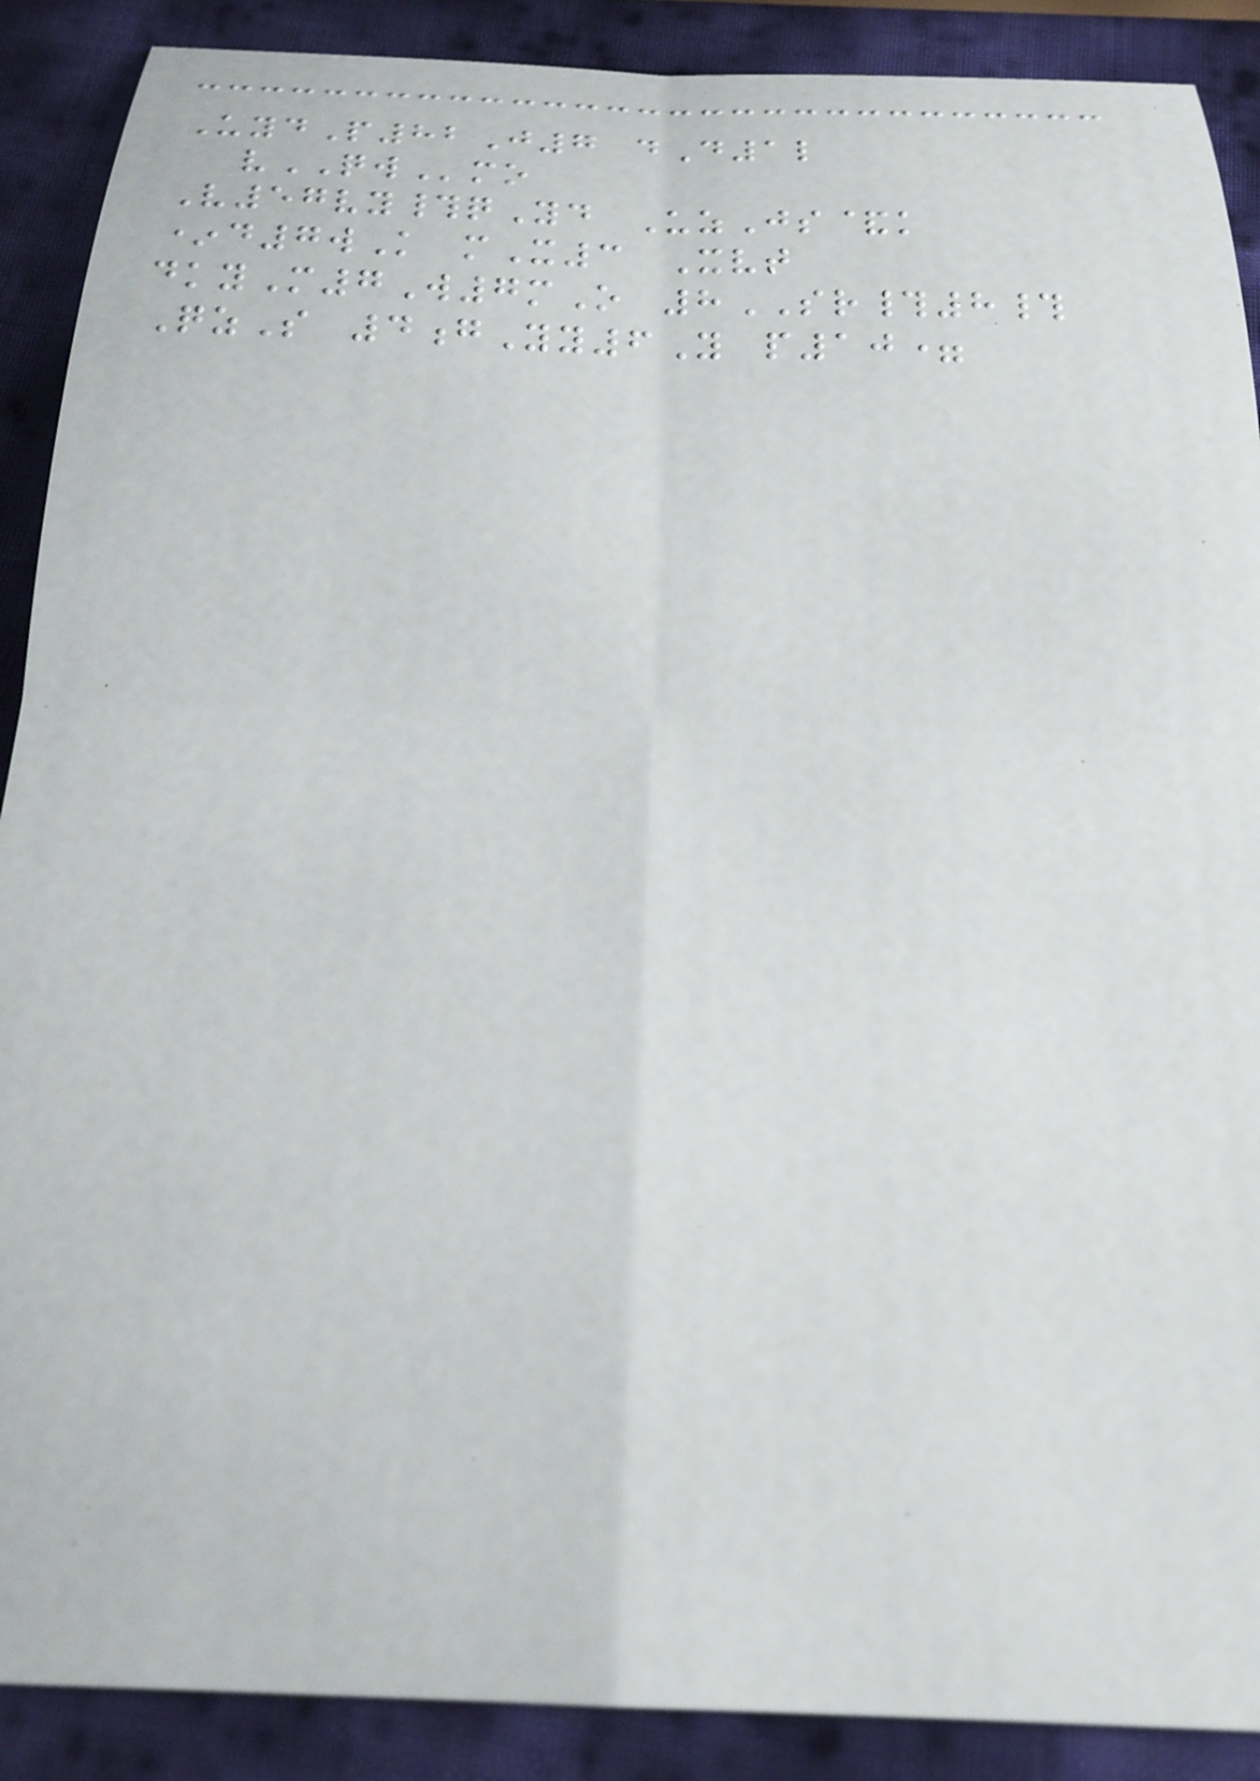UydP82J7 dD1l
vQWmo
V57vy#qYd UzJs&k
*d7wK mX3 Xvt
dkyM7W7mO 8SR#8#
QzS 4gYy6Y p10=
